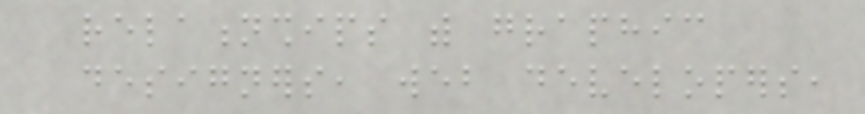relationships with graphic
designers, web developers,
